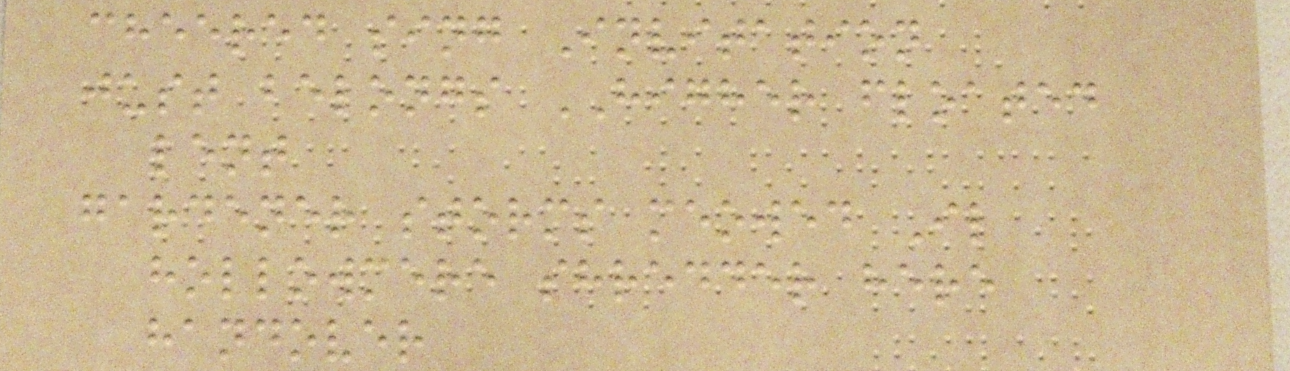cheered sing Invitation
just belongs HIGHER floated
lent
gardener storms meowed Il
hollowmere shredder here
handover
